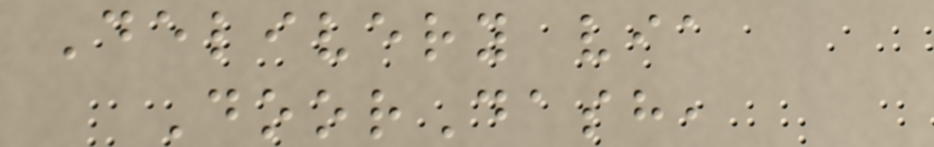Delivery via
DoorDash,
